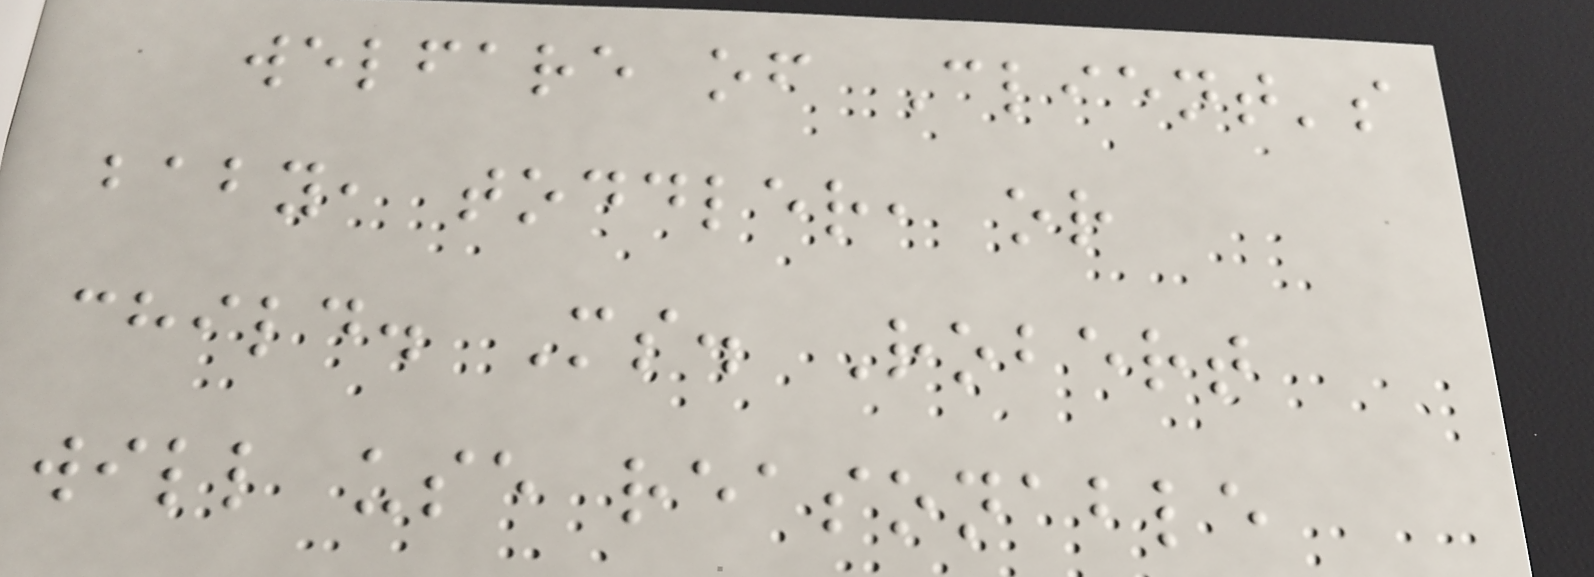welfare of Client's
baby, toddler, or
child. Ms. Robert
will use reasonable
